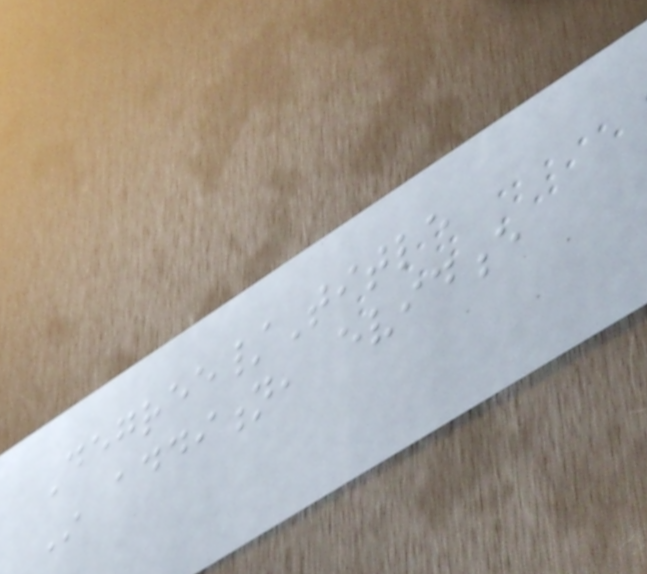Degree/Title
In addition, evidence
